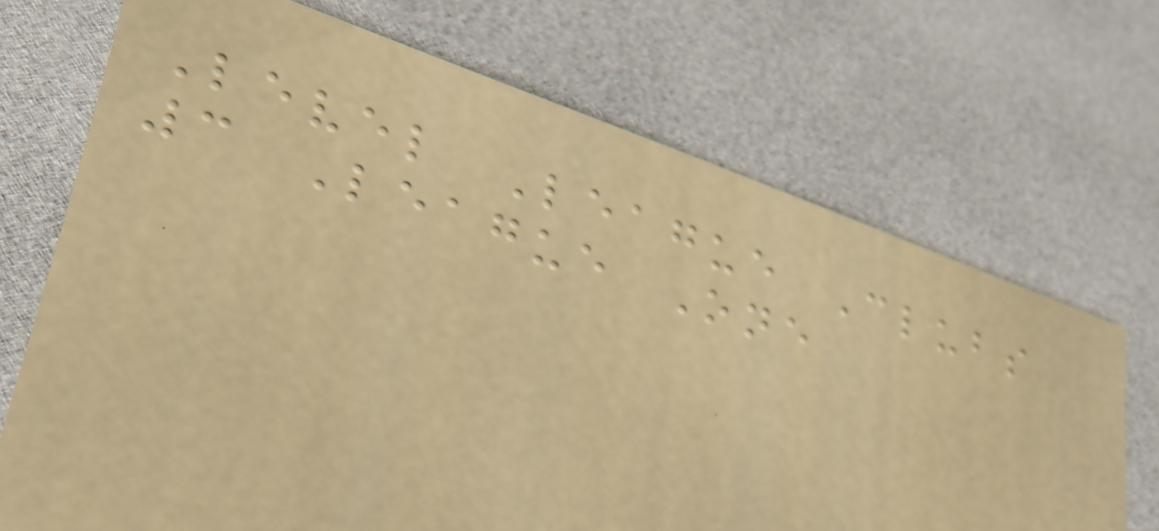Level League Clubs
3 League One
